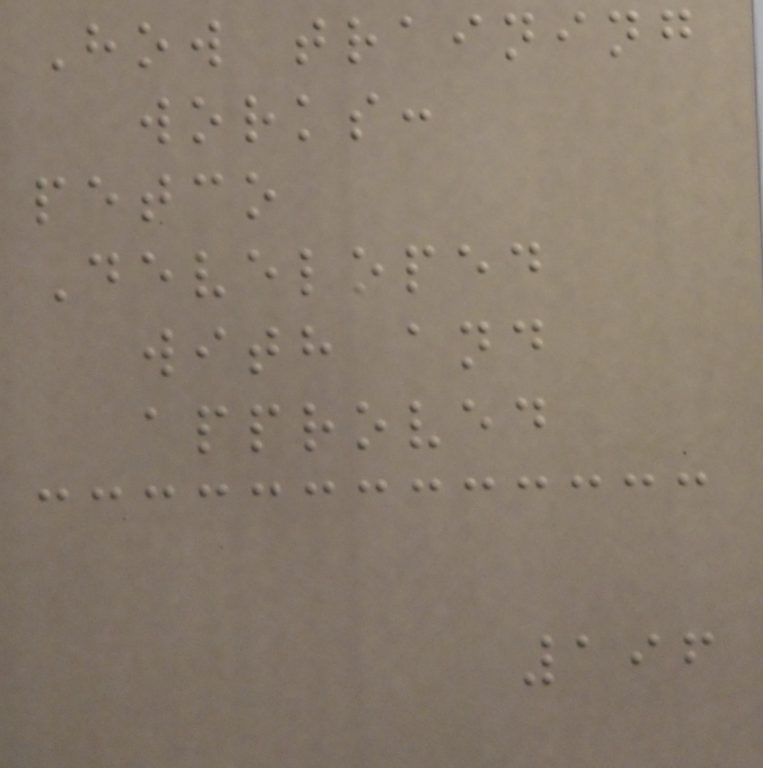How training
works:
petco
Developed
with and
approved
196
